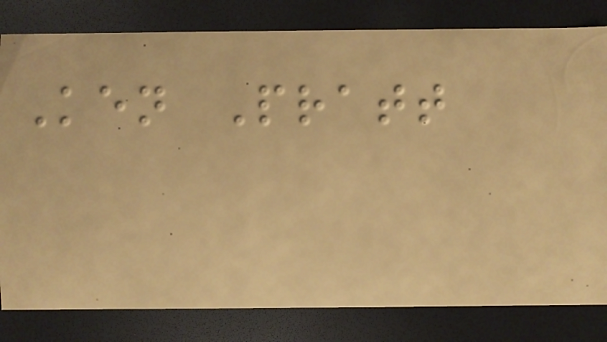Ken Pratt
